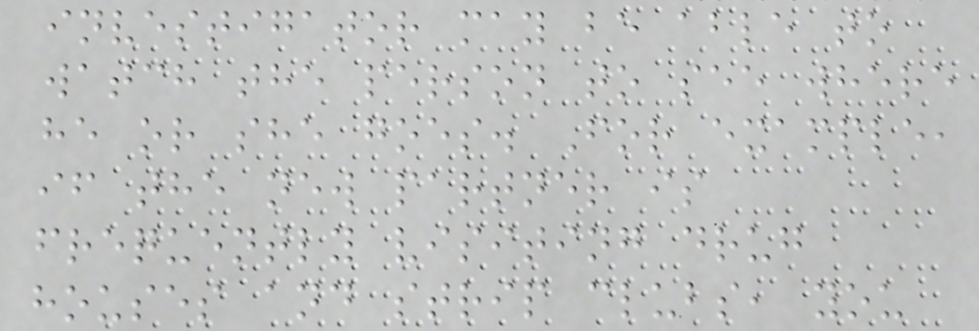investigator may be able to
watch the person to see where
he or she goes. For example,
if the new partner is
frequently visiting drug
houses and strip clubs, you
